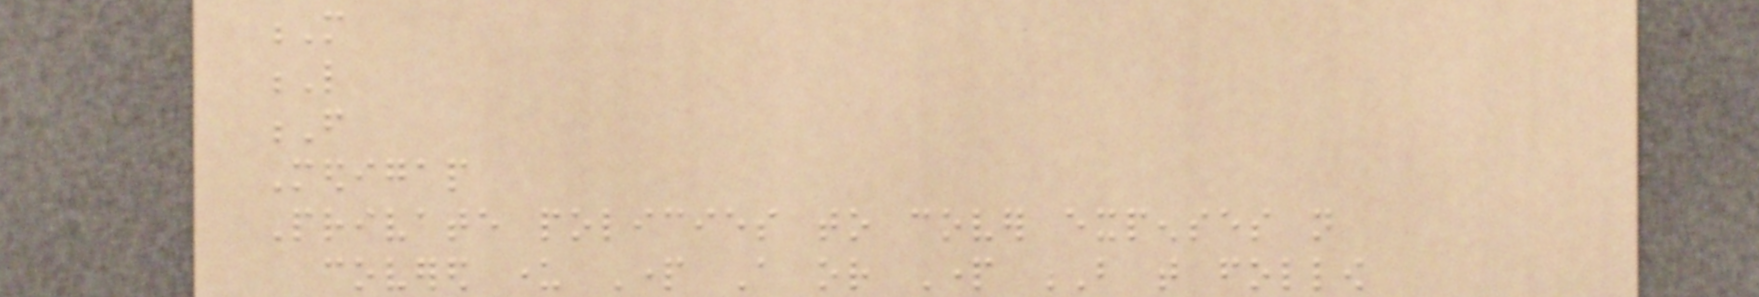M
L
F
Medigap
Private policies to cover expenses not
covered under Part A or Part B that follow
